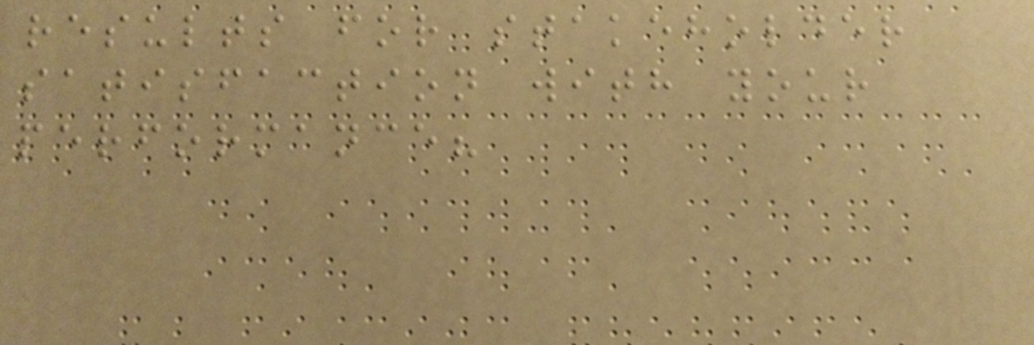results for stakeholder
satisfaction with your
performance?
